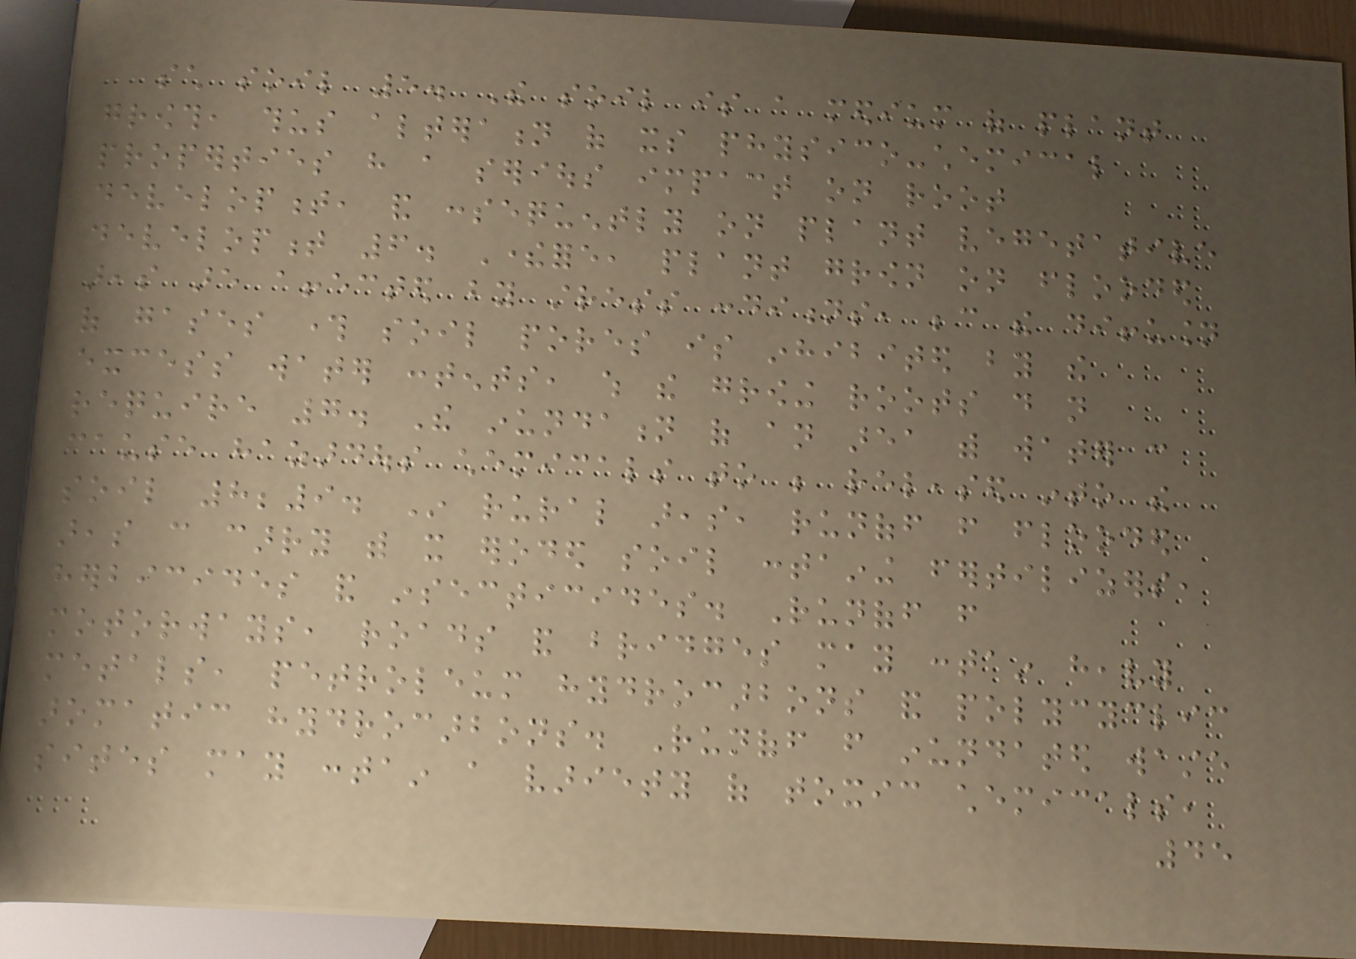such soil 5. The soil is a medium of plant
growth, thus alteration of its physico-chemical
properties have a serious impact on root
development, and consequently on plant vegetative
development 6. Therefore, plant grown on flooded
areas are affected by stress conditions, because the diffusion
of gases through soil pores is inhibited by the
excess water contents, which the growing roots do not
require 7. The inundation of an area with water can
cause hazardous chemicals to be released into the
soil 8;9. In rural areas, runoff from flooded
areas can carry with it eroded soil containing fertilizers,
herbicides and insecticides. Runoff from
motorways, roads and bridges may contain heavy
metals, petroleum hydrocarbons and polycyclic
aromatic hydrocarbons. Runoff from inundated waste
sites may contain a variety of toxic chemicals,
45
